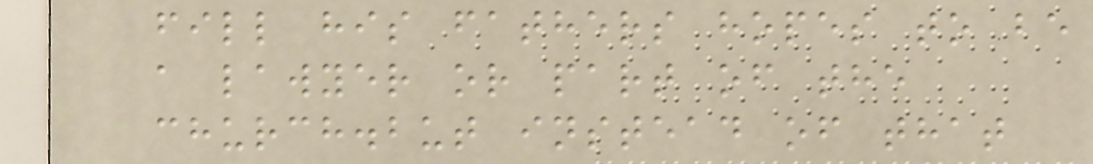fill his fathers hopes to be
a lawyer or part of the
church.but instead of that
